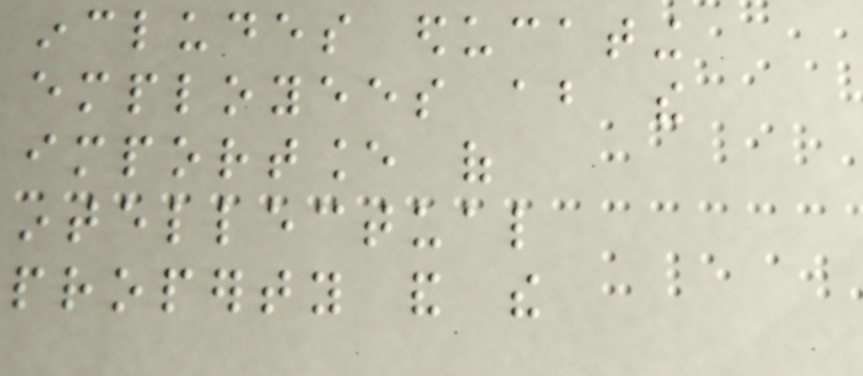includes educating
employees about the
importance of
intellectual
property and the
